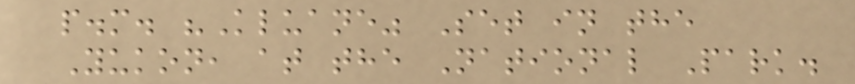p.m. "Kluane" Set in the
Yukon, at the National Park.
